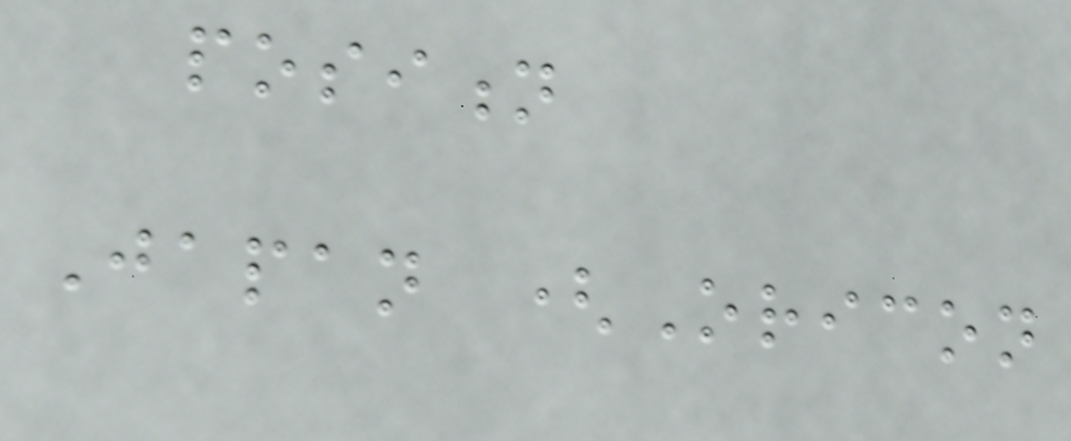position
Japan (Oricon
